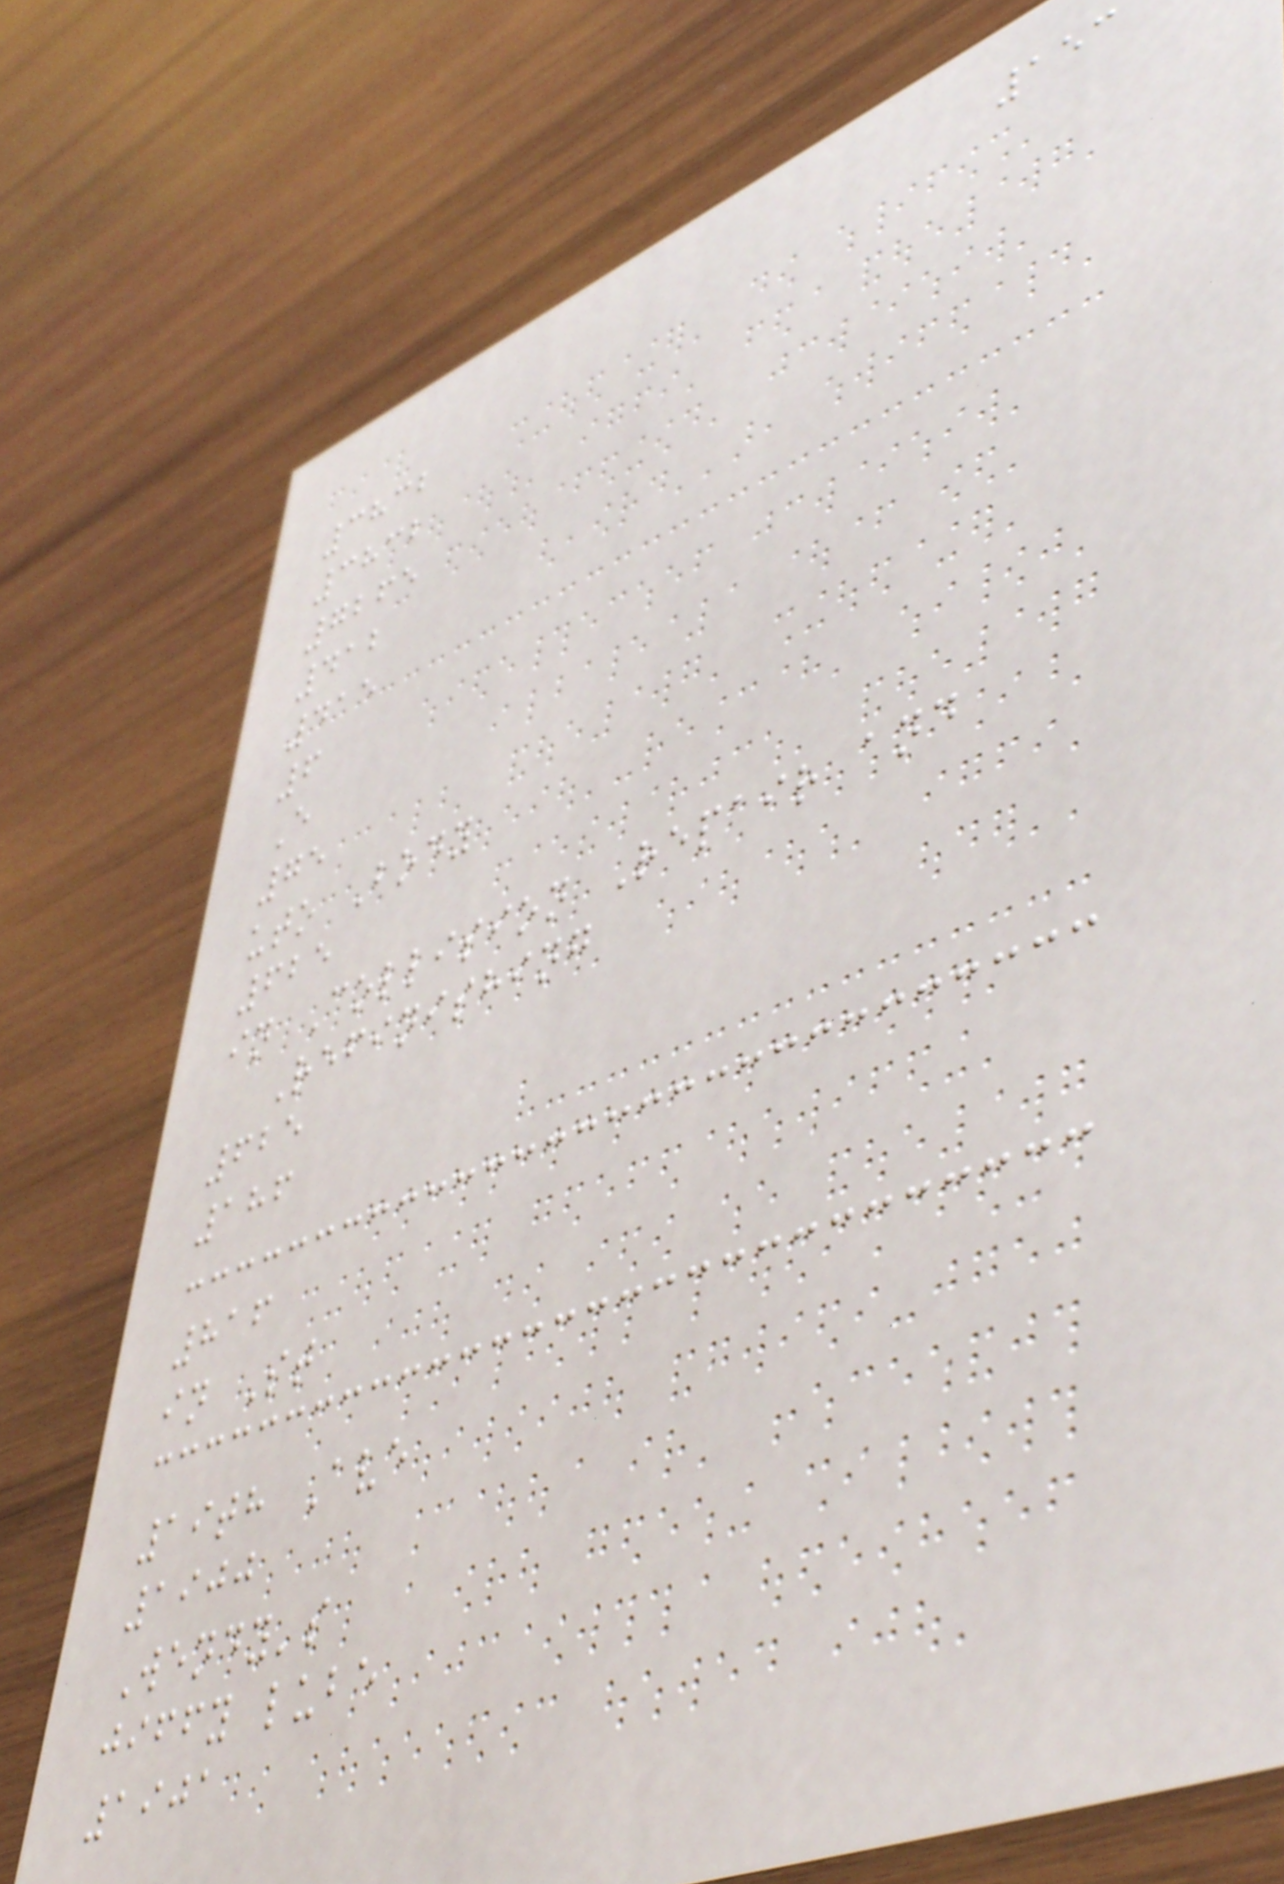153
3832
3832
7265
412
415
6
E
75
uto Body
625
in Collision Repair and
Refinishing
625
186
816
in St
19th Ave
1900
Wendy's
jiffy lube
1901
